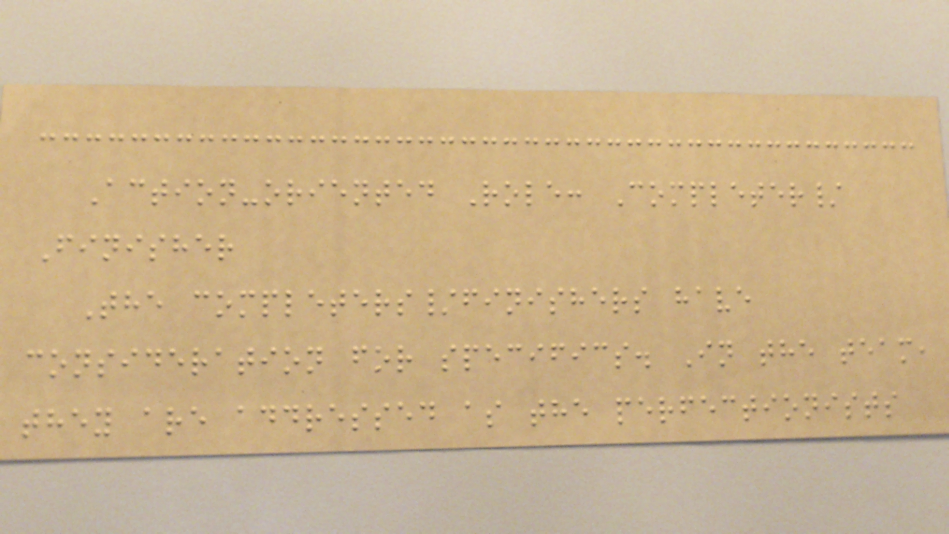Action-oriented Role: Completer/
Finisher
The completers/finishers have
consideration for specifics. In the team,
they are addressed as the perfectionists
